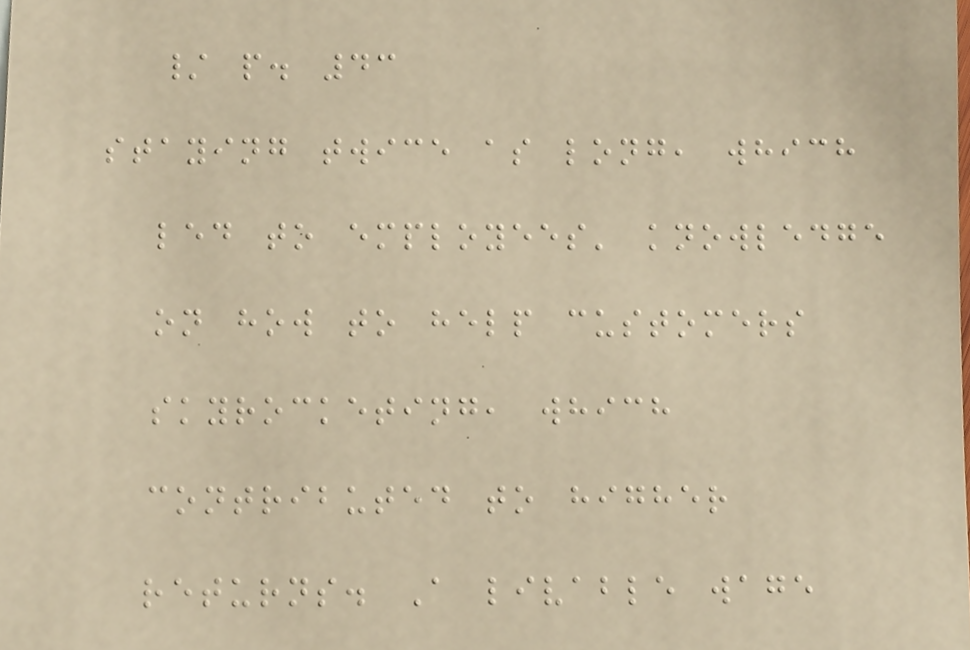/ p. 43
staying twice as long, which
led to employees' knowledge
on how to help customers
skyrocketing, which
contributed to higher
returns. A livable wage
